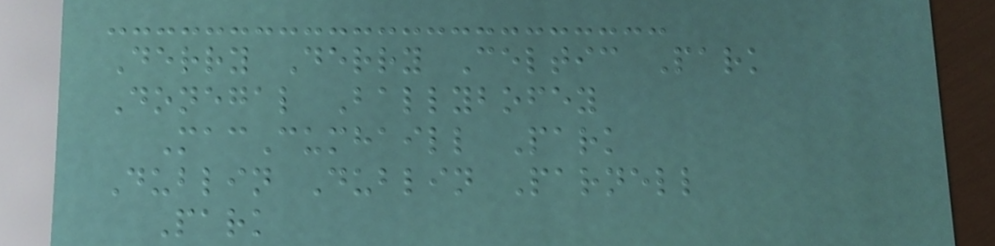Derry Derry Celtic Park
Donegal Ballybofey
MacCumhaill Park
Dublin Dublin Parnell
Park
